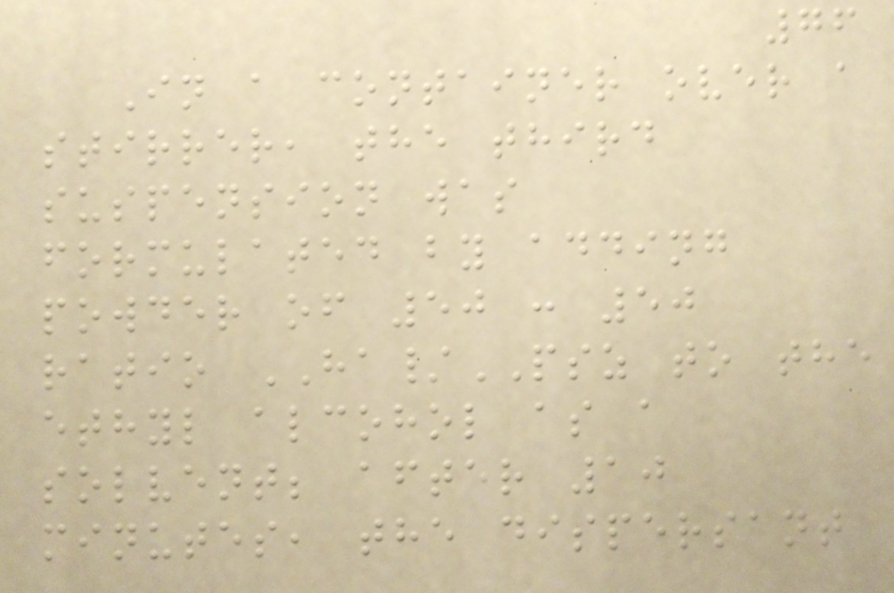76
In a container over a
stirrer, the third
suspension was
formulated by adding
powder of 50 : 50
ratio HA/PSZ to the
ethyl alcohol as a
solvent; after 10
minutes, the dispersant
